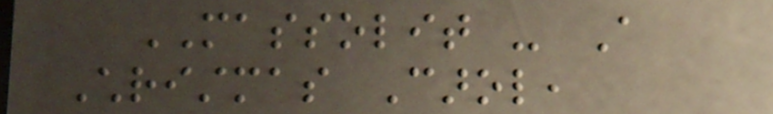MASSOLIT - A
Christmas Carol,
